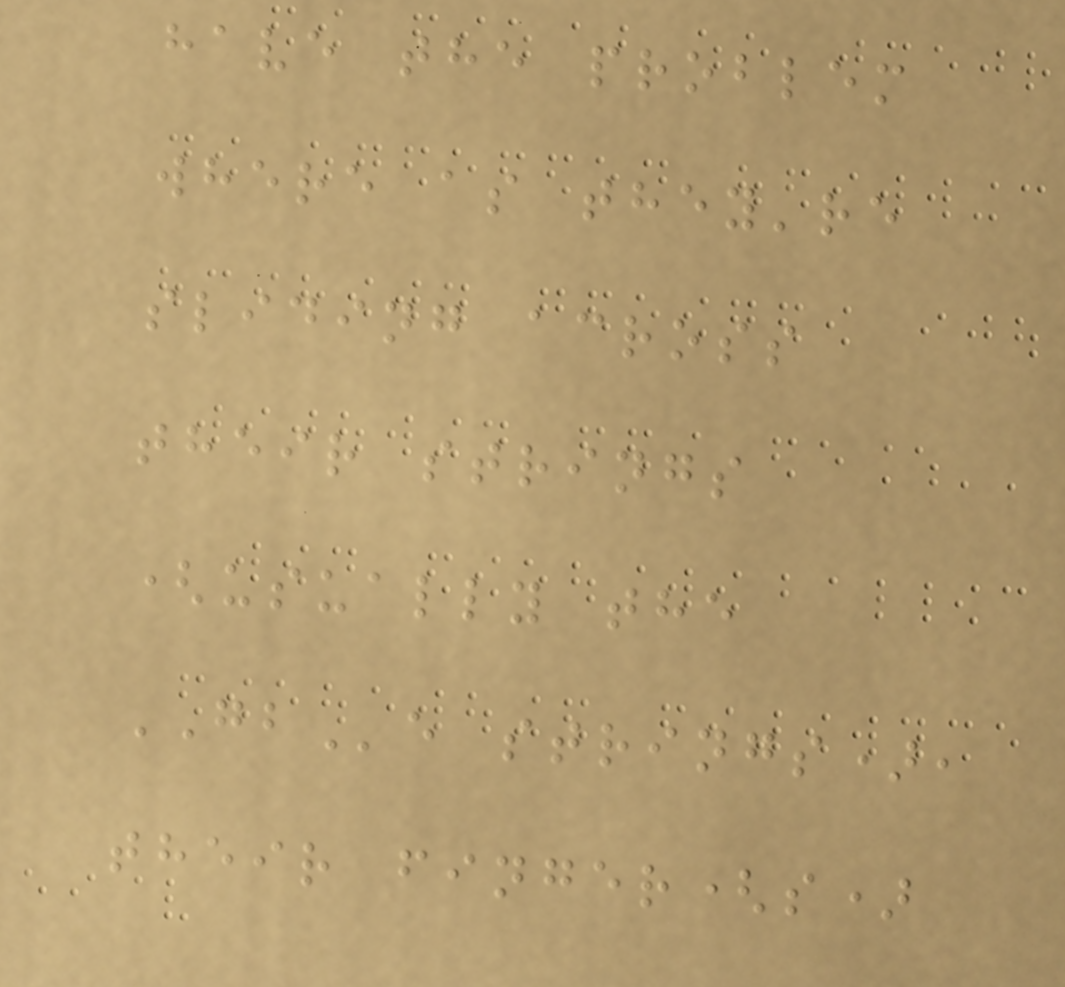have the problem
where as they're
sliding across
their strings
(usually the
GBe strings),
their finger(s)
